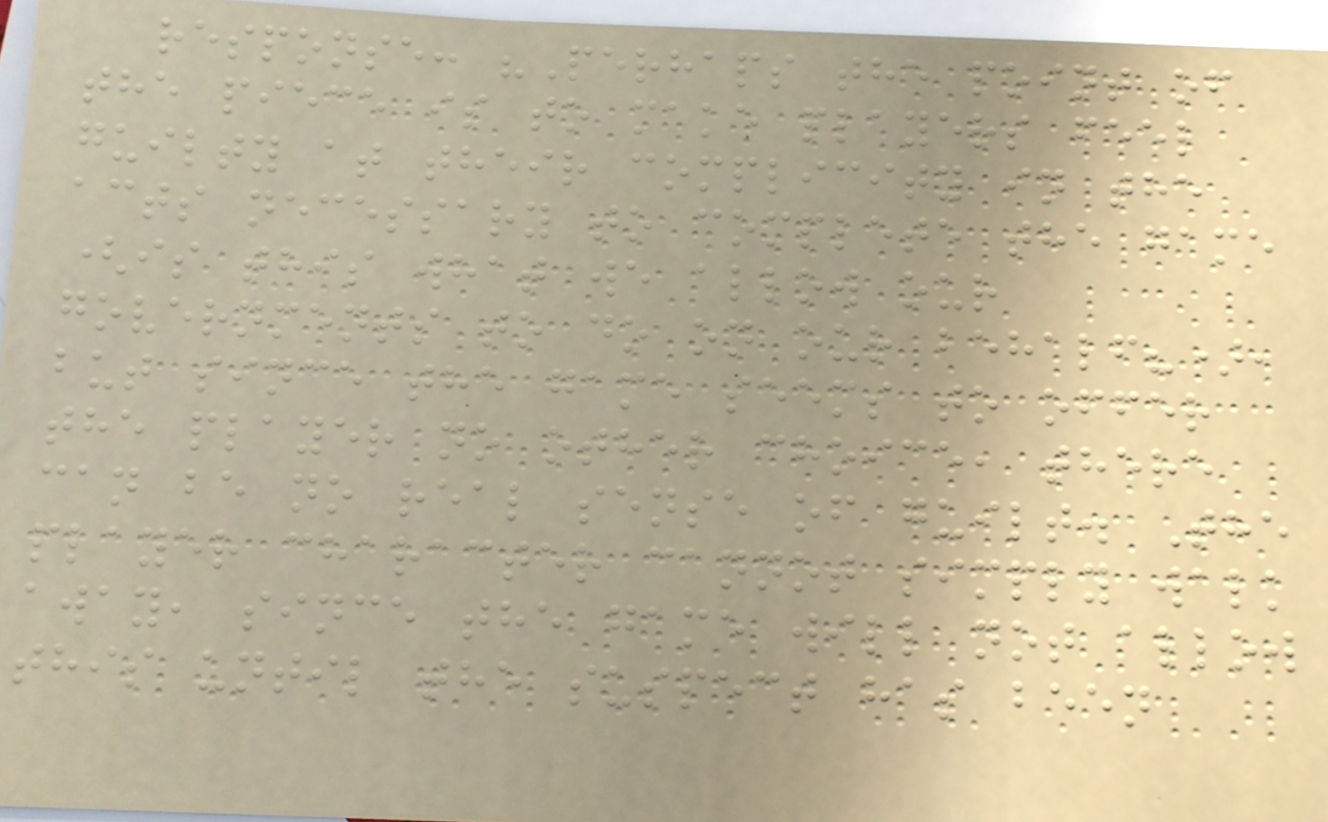response: "Perhaps the point of
the piece is to make players feel
guilty at their complicity in the
acts necessary to complete the game
(is this what we allow our
governments to do on our behalf?),
but since the game seems to offer
the player no other choice, there
can be no real sense of guilt. The
player character cannot simply walk
away, since the game will not allow
this until the suspect has been
